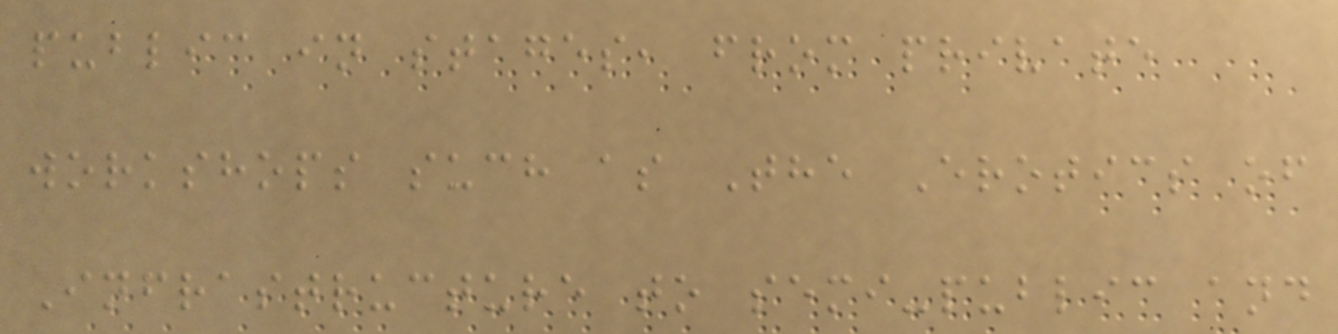public in stages, from private
workshops such as The Erotics of
Infrastructure to semi-public and
